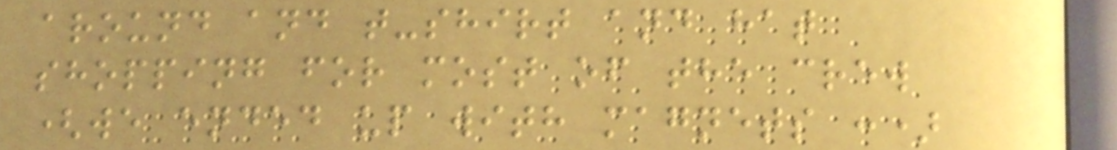around and t-shirt and hat
shopping for most of the crew
(we ended up with magnets :)
